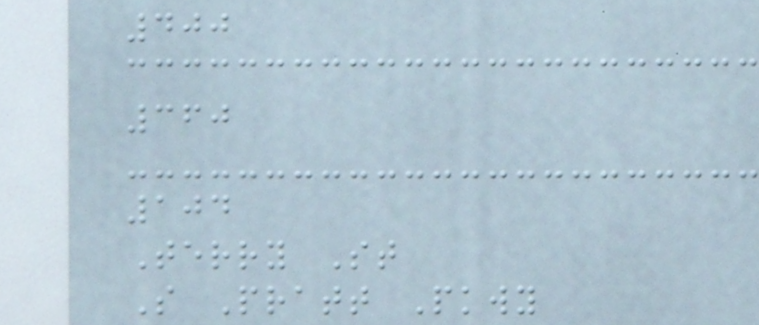400
360
104
Terry St
S Pratt Pkwy
